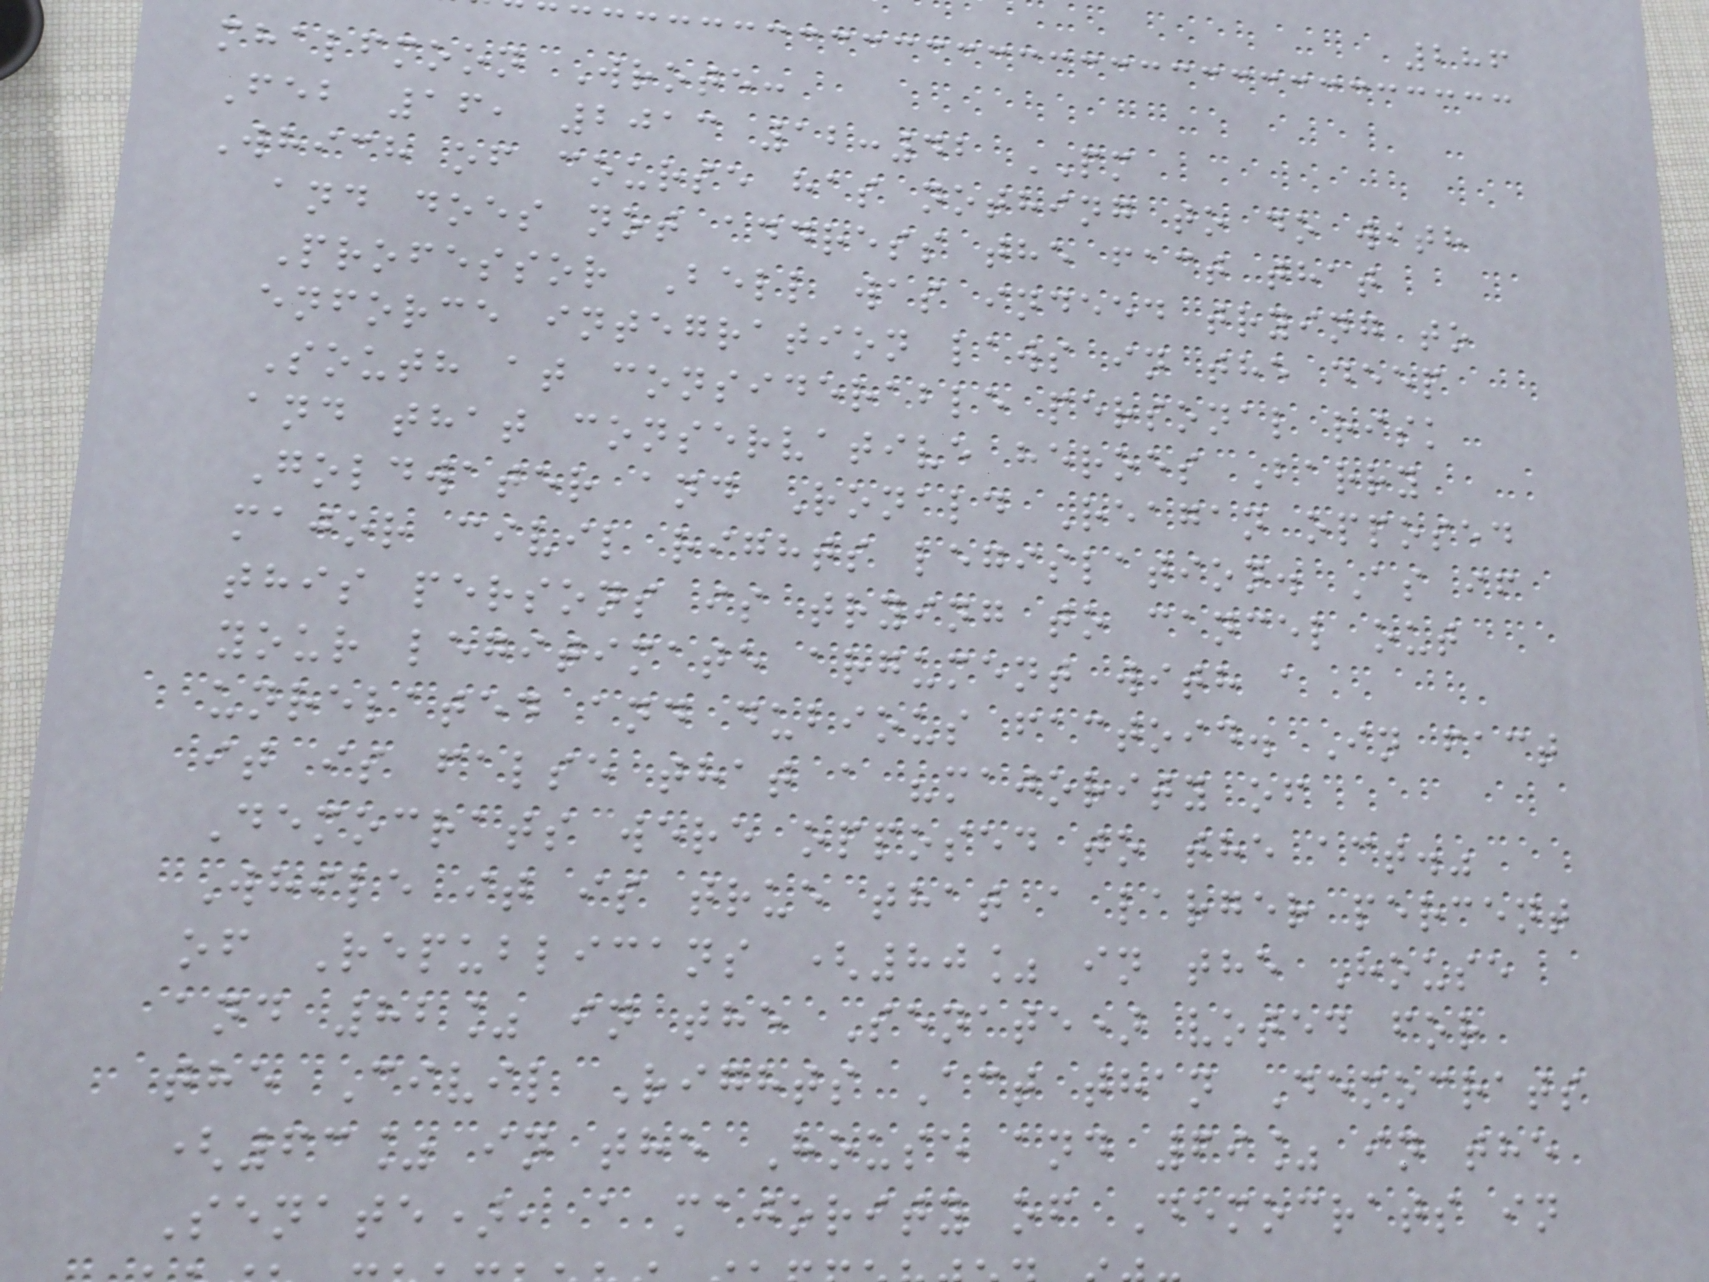286
mhalfmoon Wrote:
Feb 16, 2013 12:42 PM
Which of course has nothing to do with
and does not address the fact that
Professor Bell was indeed trying to
enforce integration laws in the deep
South at considerable personal risk
and that conservative heroes Barry
Goldwater and Ronald Reagan opposed
major civil rights legislation. As if
this persons is trying to cancel out
your legitimate argument with a
unrelated and dubious factoid. In fact
it is false that a "majority of
Democrats were opposed to the act."
While it is true that a larger percent
of Republicans (80% in the House
and 82% in the Senate) voted for
the Civil Rights Act than Democrats
(63% in the House and 69% in the
Senate), a majority of Democrats in
